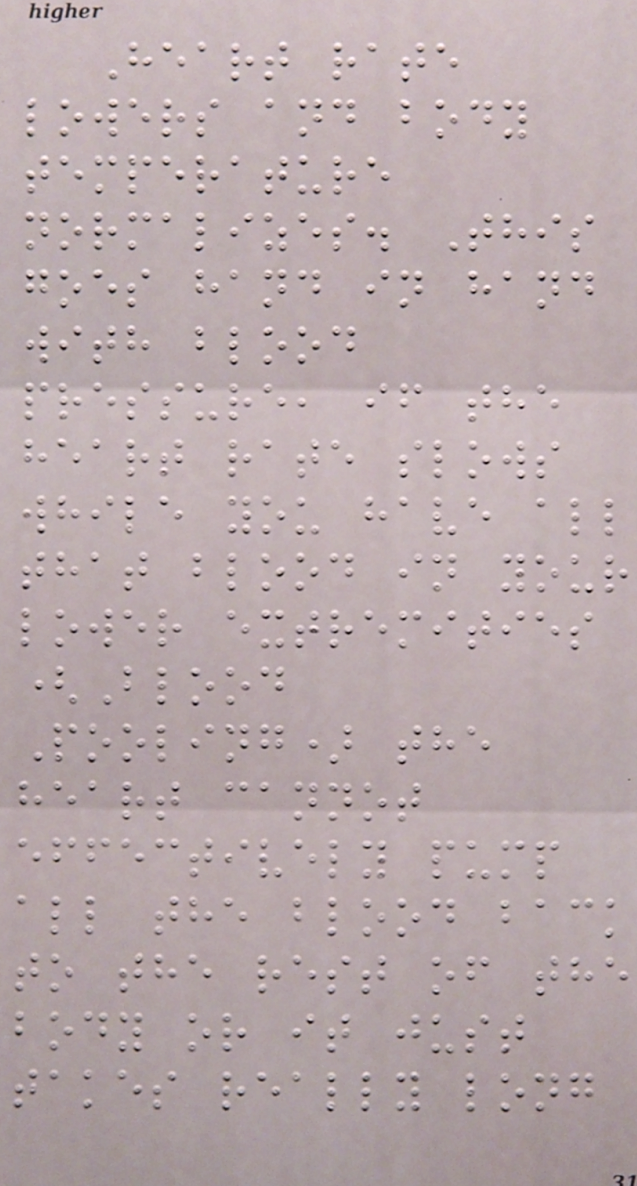Heart rate
lowers and body
temperature
normalizes. This
goes hand in hand
with blood
pressure, if the
heart rate slows
while you have all
that blood in your
lower extremities
(Blood
Pooling) the
heart cannot
effectively pump
all the blood back
to the rest of the
body or it just
takes really long
